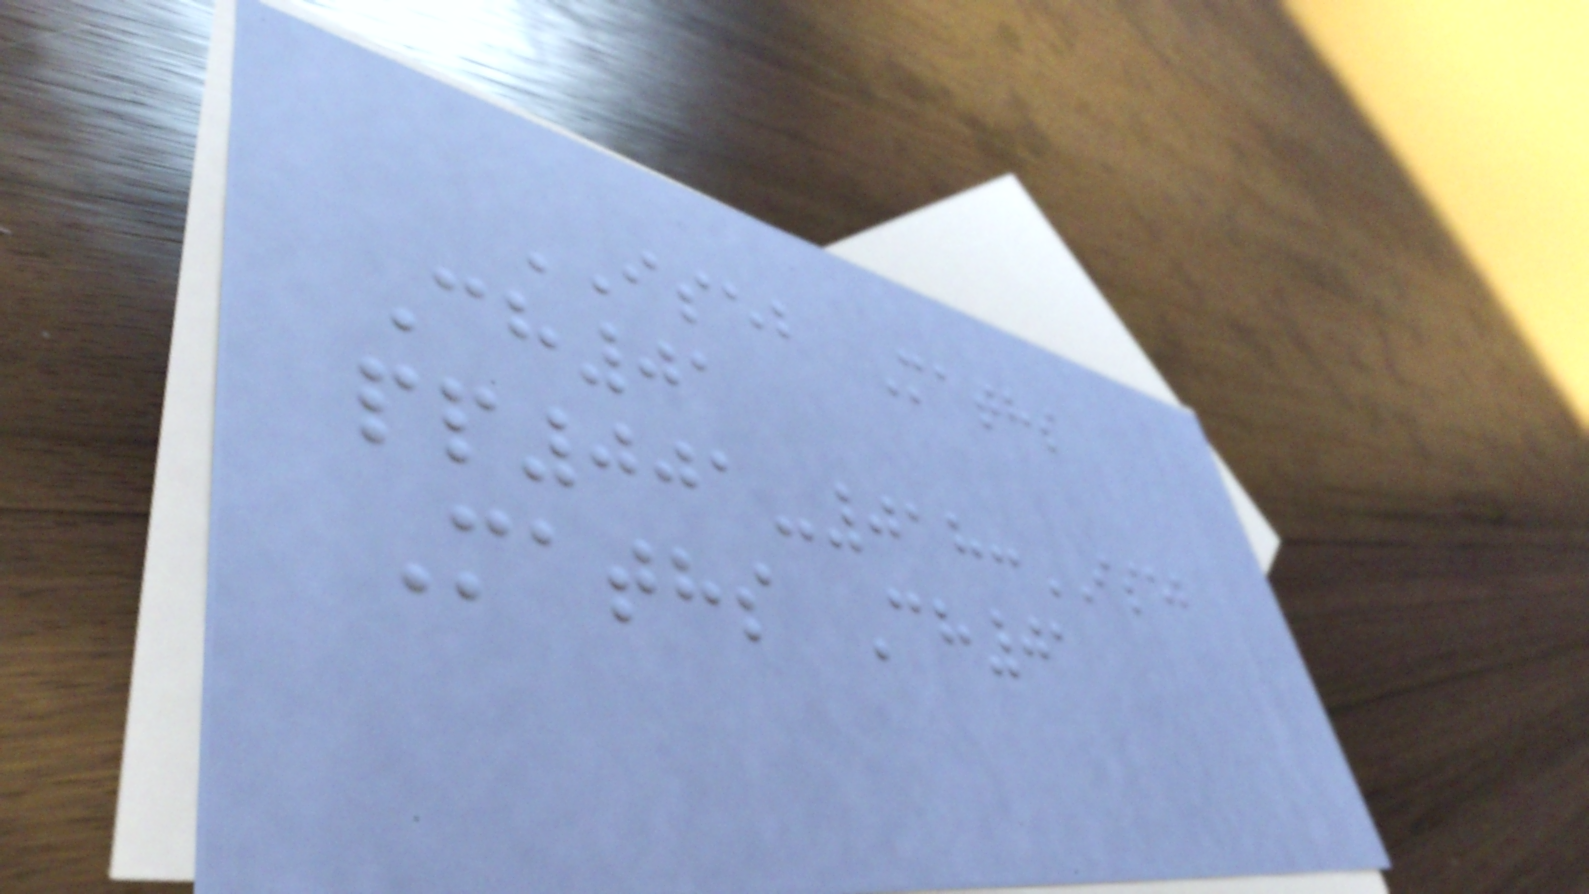ISEB Maths
Ch01
pp001-018:ISEB
Maths Ch01
